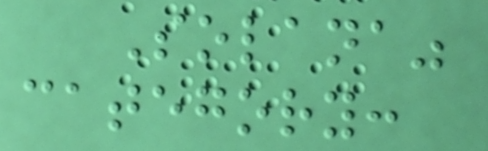Solana"
category:
